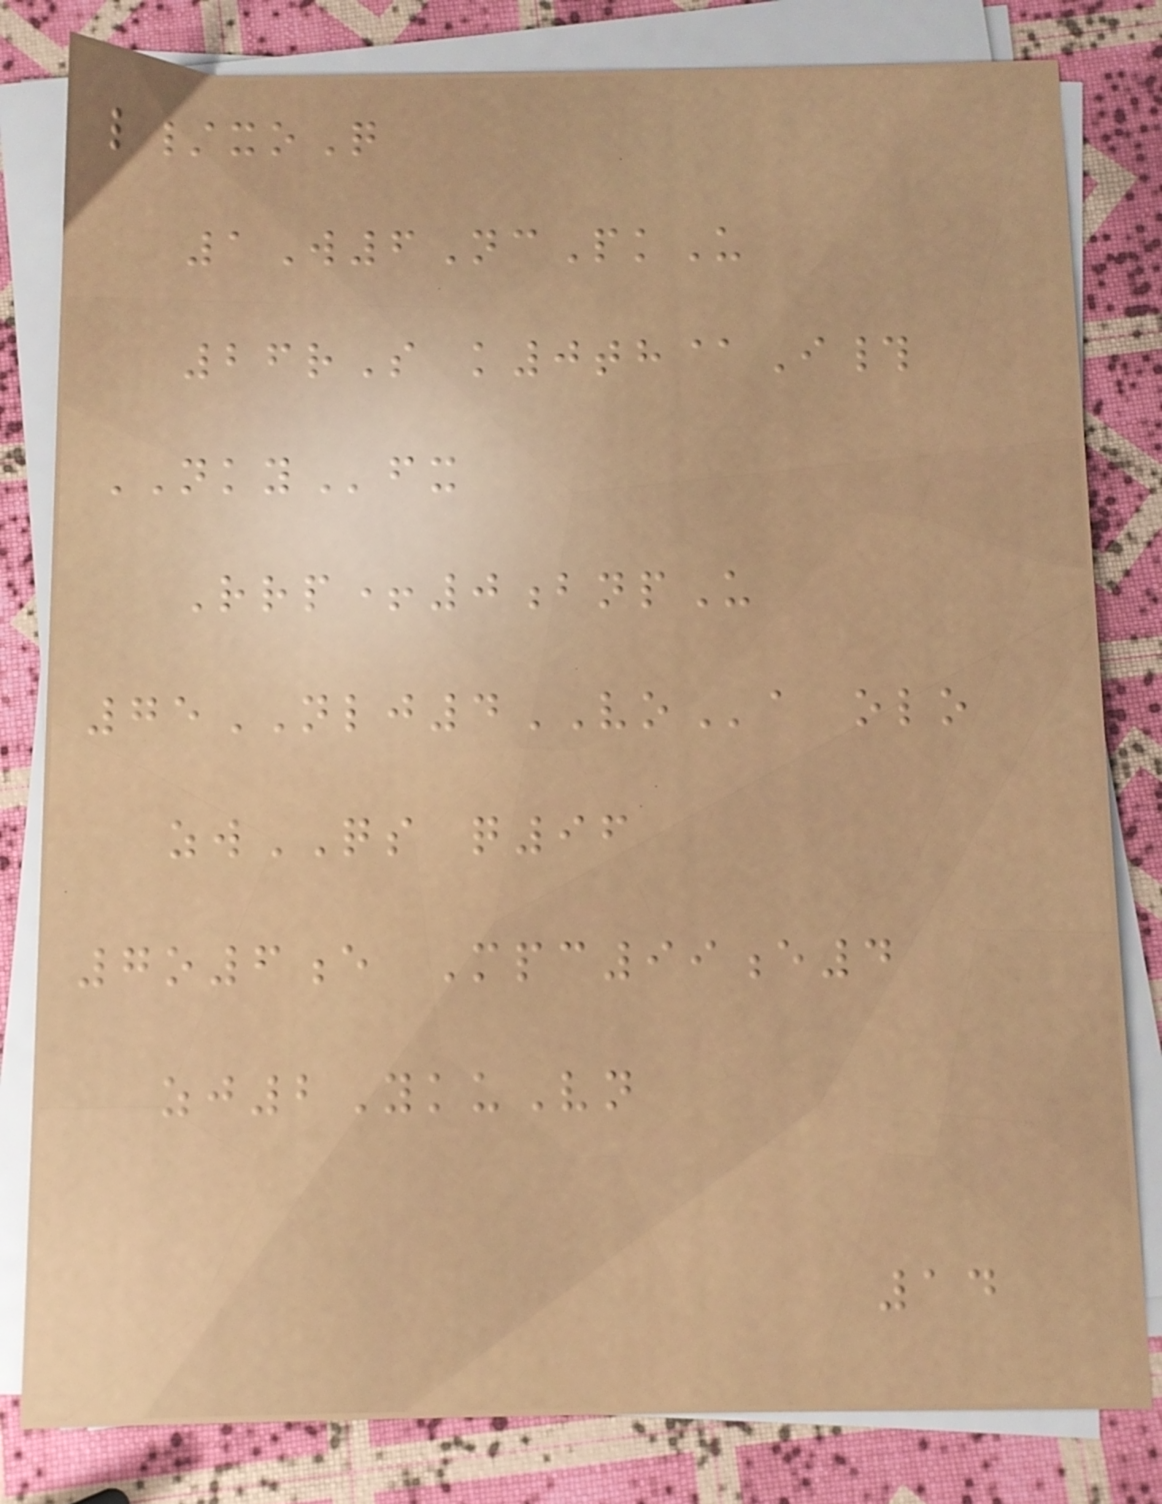l/xoQ
1W6NcPkU
26rS k0th@I#
NKYfx
Rrp+0bnpU
75NLJ4VOa olo
zwQS q96
7o6e Mpc99e4
zj2YkuVn
14
